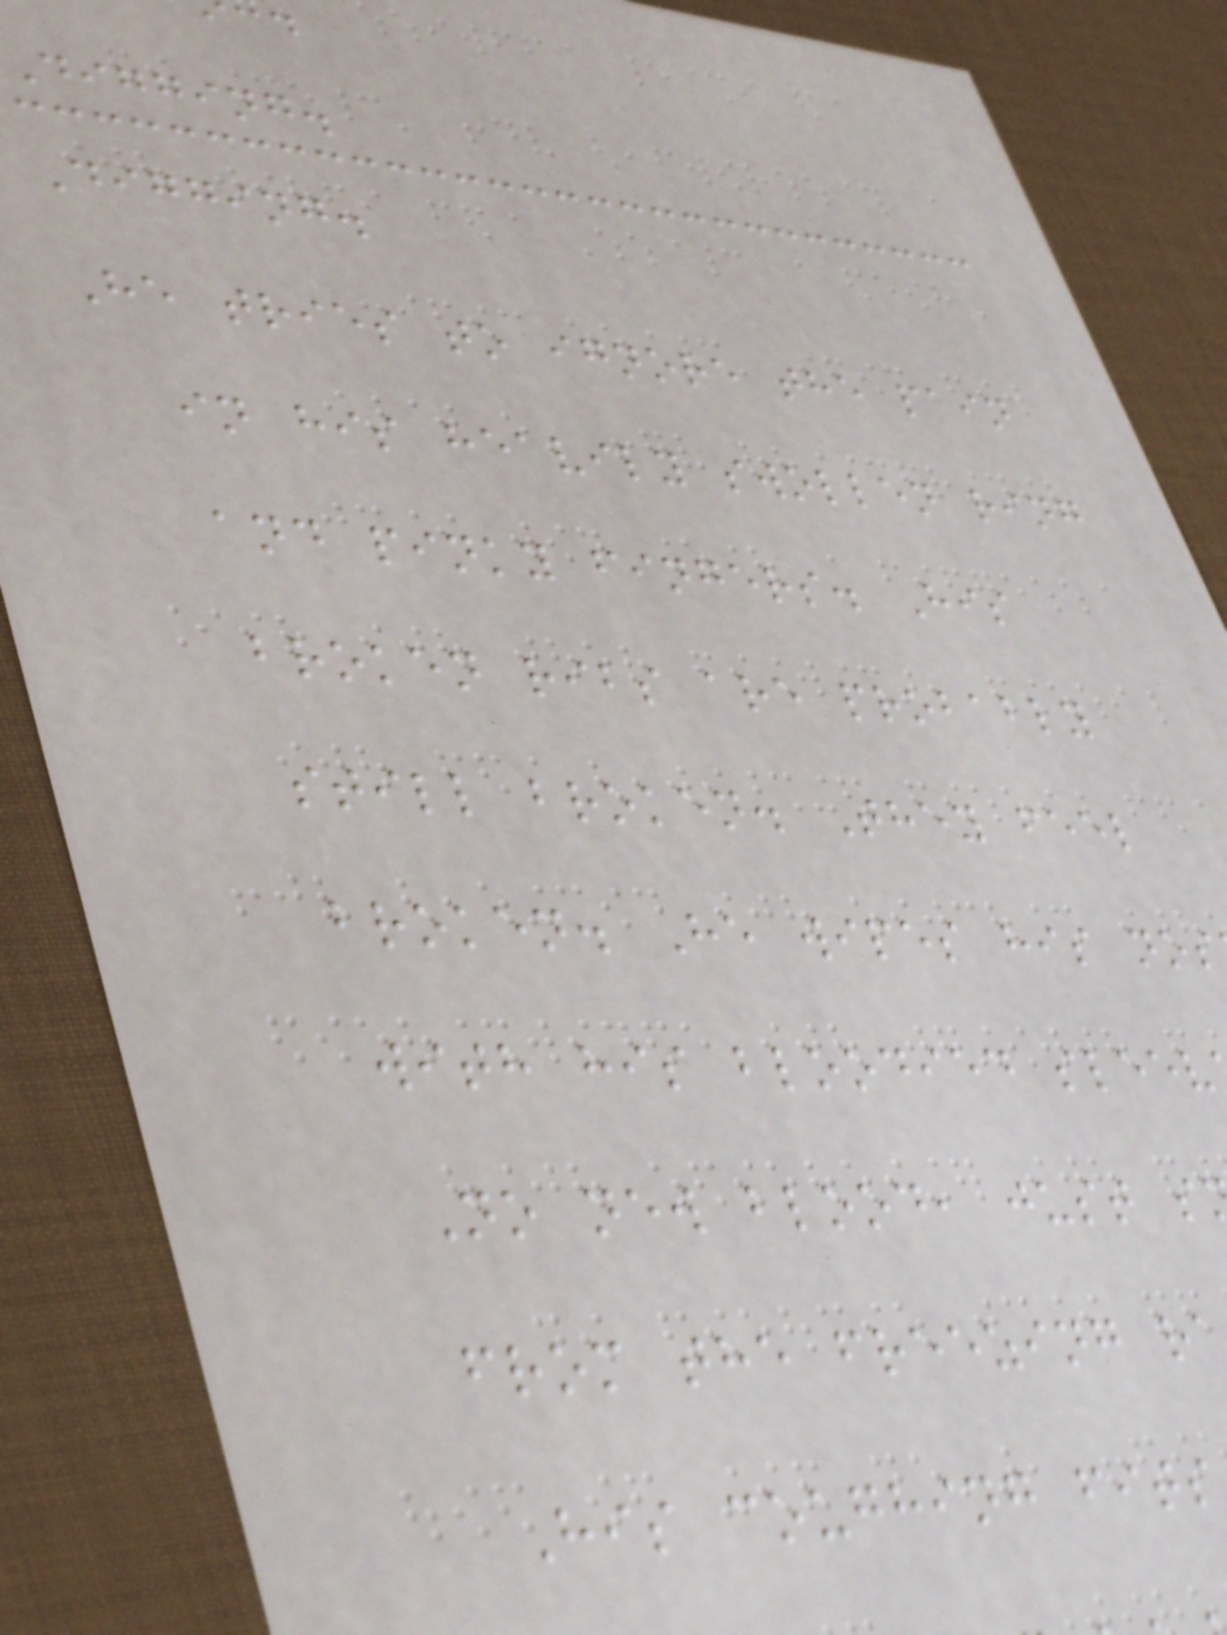digging.
Digging.
He tries to ignore the pain
in his heavily swollen ring
and pinky fingers. His
broken ribs are probably
still broken. They feel
broken. He wipes his nos
with his bloodied sleev
No new blood, just s
from the freezing r
His coughing fits
